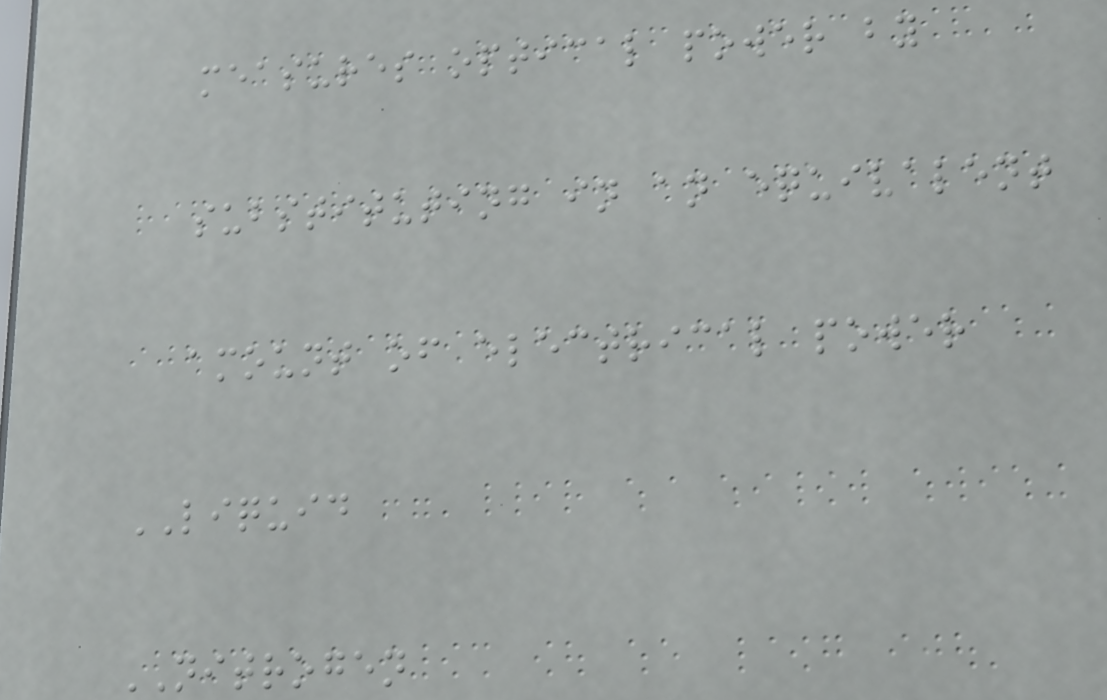measures optical power by
substituting in an equivalent
amount of electrical power
LIQUID
NITROGEN
